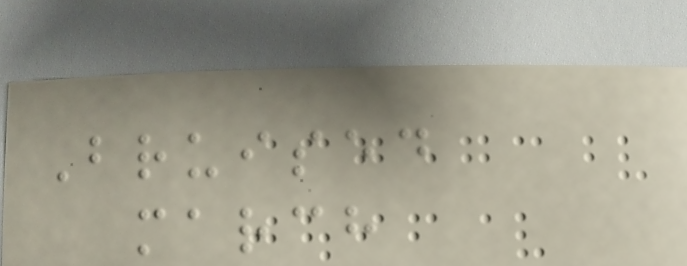Bruised
march
